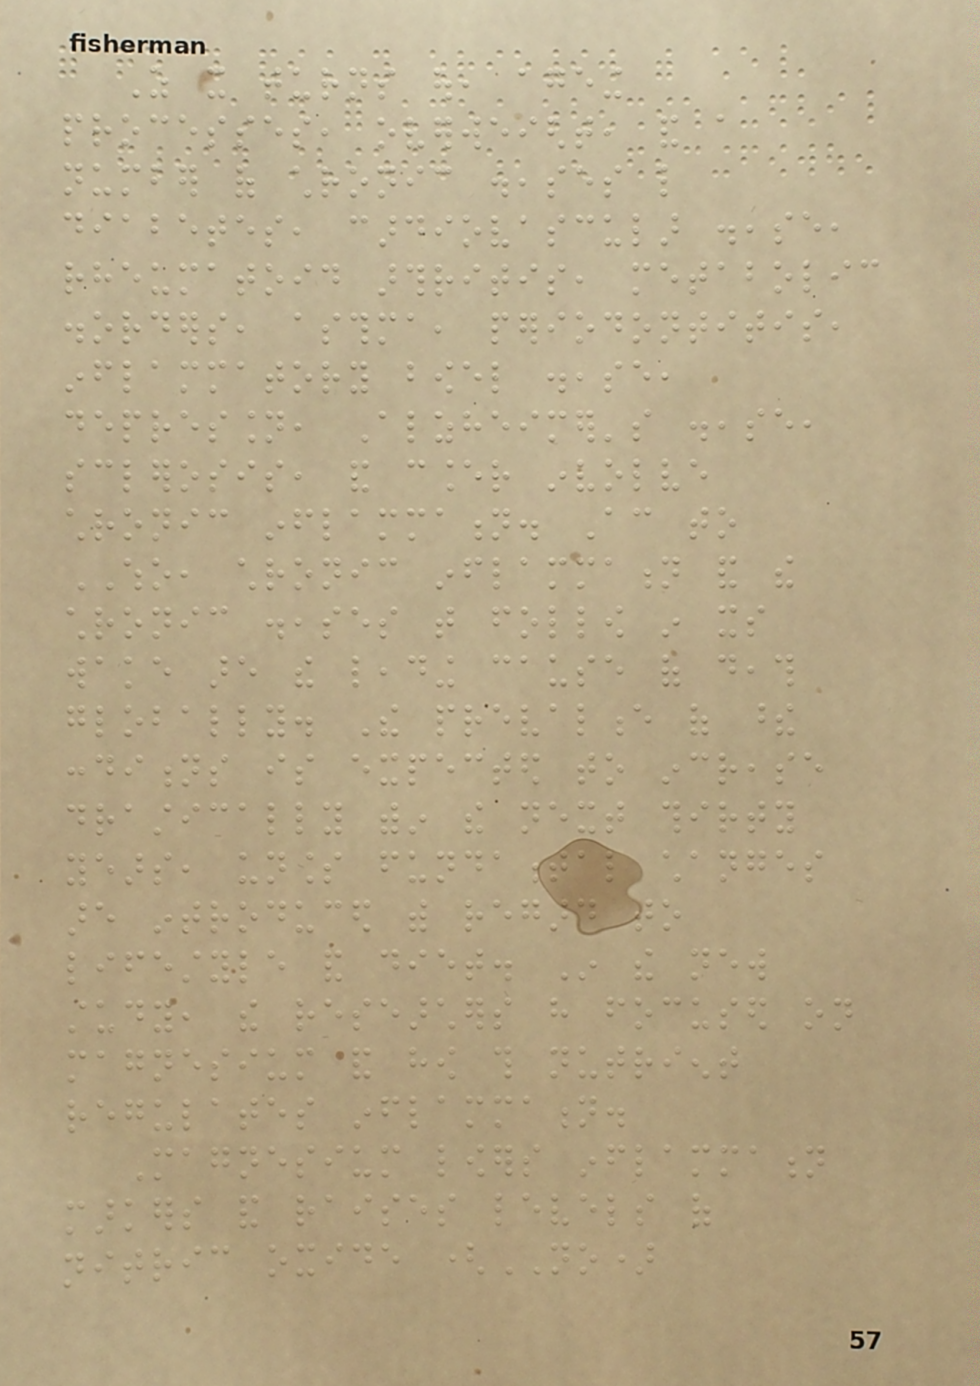As it turns out, ageing
processes, overweight, and a
number of chronic diseases like
diabetes, cardiovascular disease,
rheumatoid arthritis, metabolic
disorders, asthma, periodontitis,
inflammatory bowel disease,
depression, Alzheimer's disease,
sclerosis, and cancer involve
chronic inflammation. According to
WHO, chronic inflammation and the
chronic diseases that follow in its
wake are the leading cause of death
globally. The prevalence of these
conditions is expected to increase
drastically within the next thirty
years, unless fundamental changes
are introduced with regard to
lifestyle and diet. In the new
study, the researchers have focused on
magnesium and how this nutrient
regulates inflammation.
Magnesium lowers inflammation
markers and raises levels of
nitric oxide (NO)
